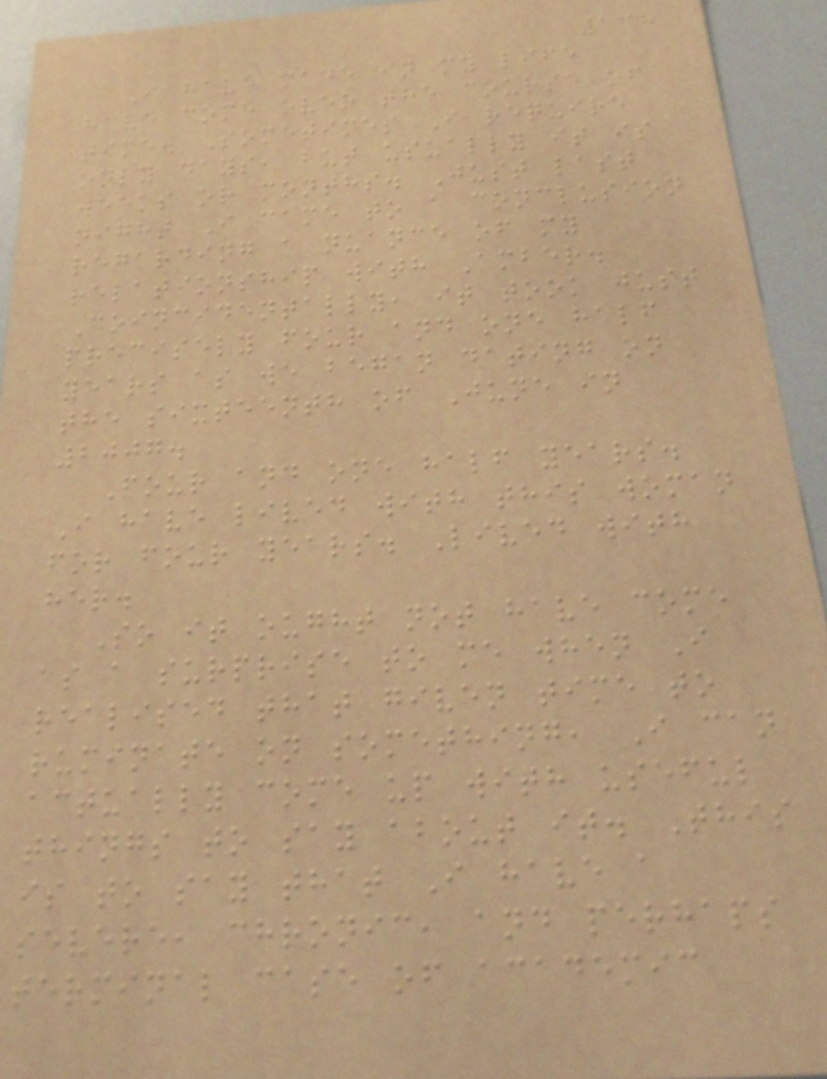138
I have made in my life
have come over the course of
time. Sometimes I require
only days, but usually it is
weeks or months. Just last
night I came to a conclusion
regarding a nuance of my
relationship with Amber.
Coincidentally, it took just
precisely four and one half
years as we began dating on
the sixteenth of June in
2007.
Four and one half years.
I have lived with this woman
for four years. Lived with
her.
So it ought not have come
as a surprise to me when I
realised that given time to
ruminate on something, I can
actually come up with useful
things to say about it. This
is to say that I have a
severe, chronic, and perhaps
terminal case of academic
